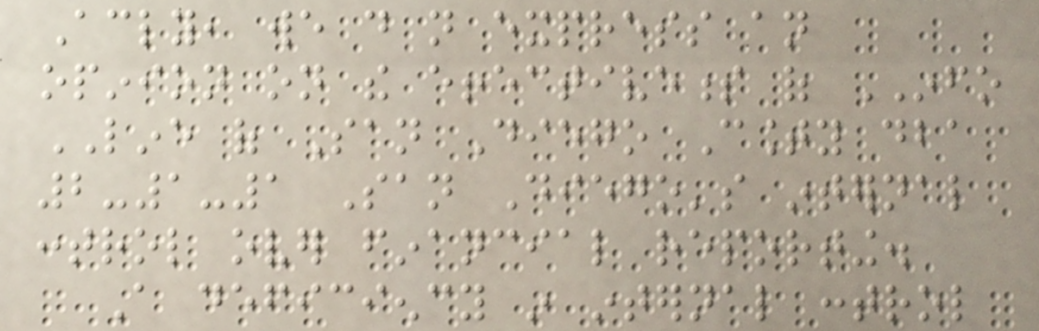Accordingly, we do not express an
opinion on the effectiveness of INFO
LINE of San Diego County dba
2-1-1 San Diego's internal
control over financial reporting.
A deficiency in internal control
